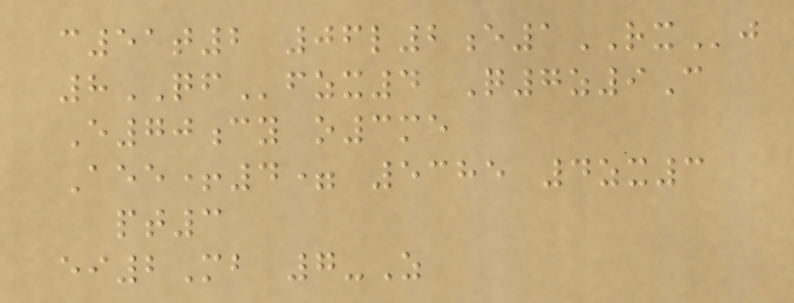c51t2 06l2e1RXj
8QFfzx4 Q7z9C
E70cy o3me
Aee+4= 5385 4zx3
pt3
ei2Mb 7-Z
